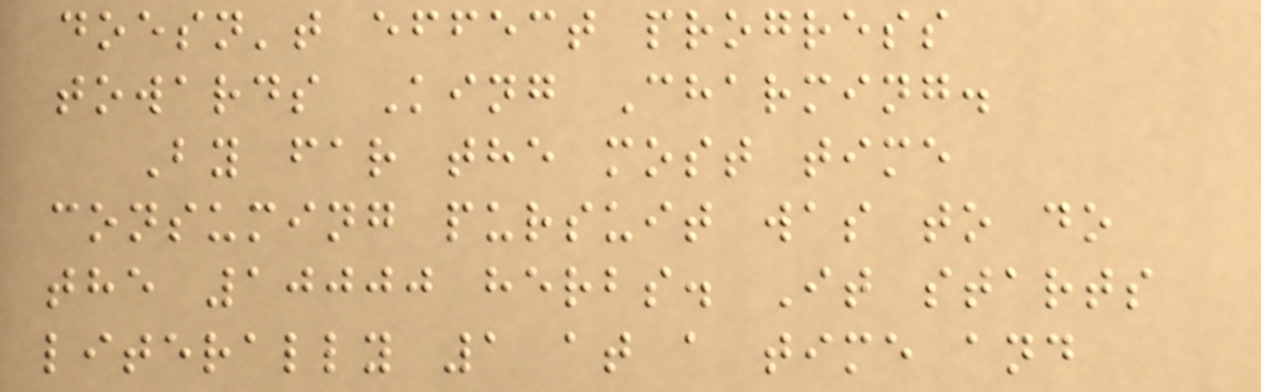doesn't effect progress
towards King Charming.
By far the most time
consuming pursuit was to do
the 10000 herbs. It starts
literally 1 at a time and
